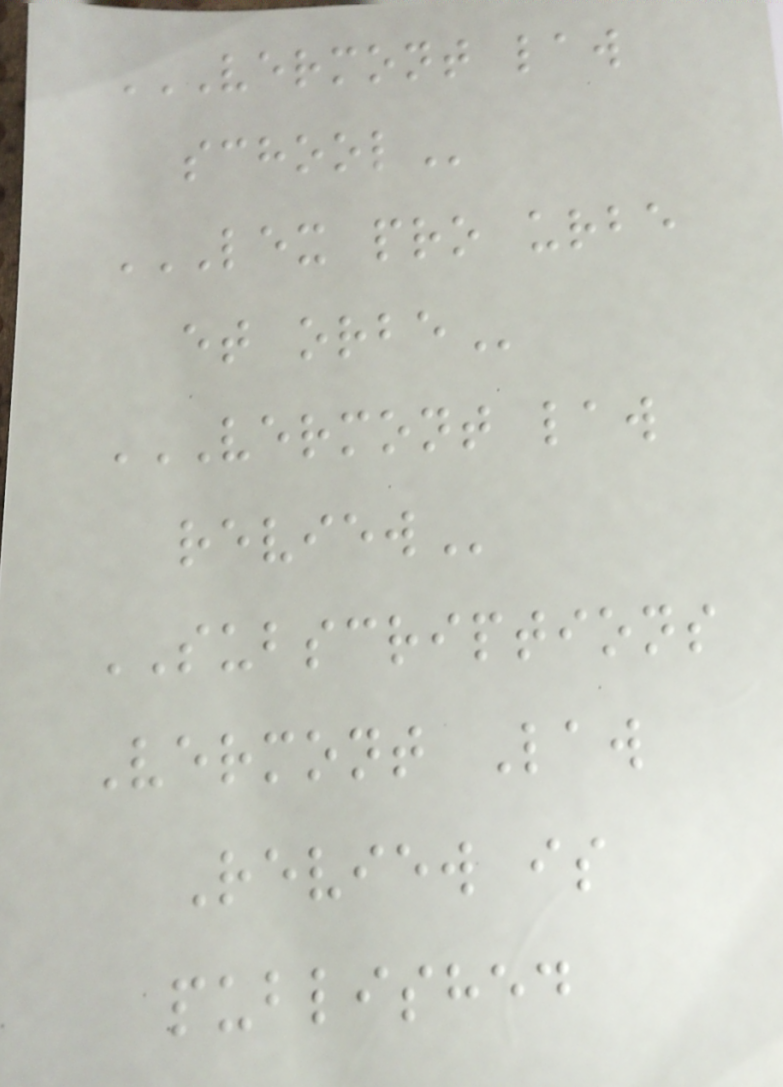VERMONT LAW
SCHOOL
LEX PRO URBE
ET ORBE
VERMONT LAW
REVIEW
SUBSCRIPTIONS
Vermont Law
Review is
published
